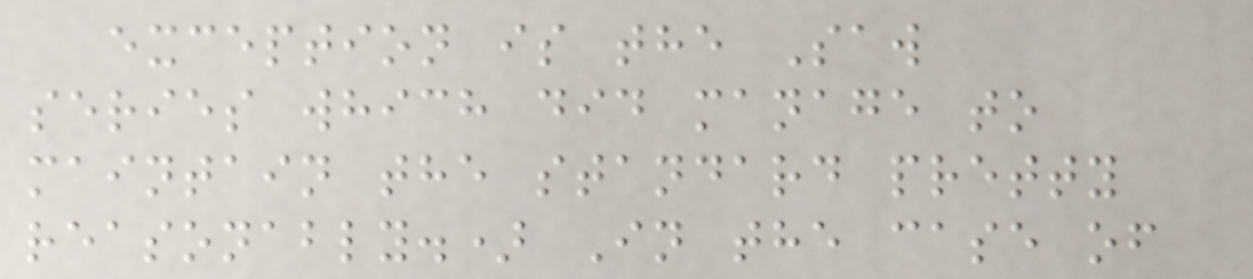exception is the Saw
series which did manage to
maintain the standard pretty
reasonably.) In the case of
